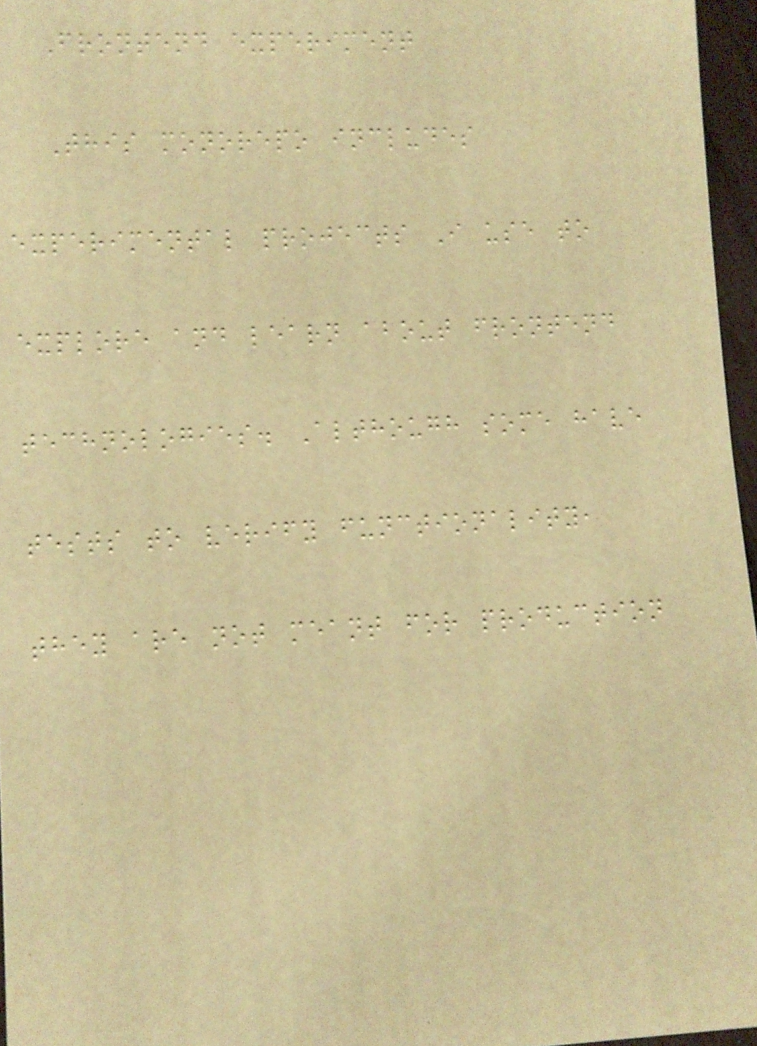Frontend experiment
This monorepo includes
experimental projects I use to
explore and learn about frontend
technologies. Although some have
tests to verify functionality,
they are not meant for production
